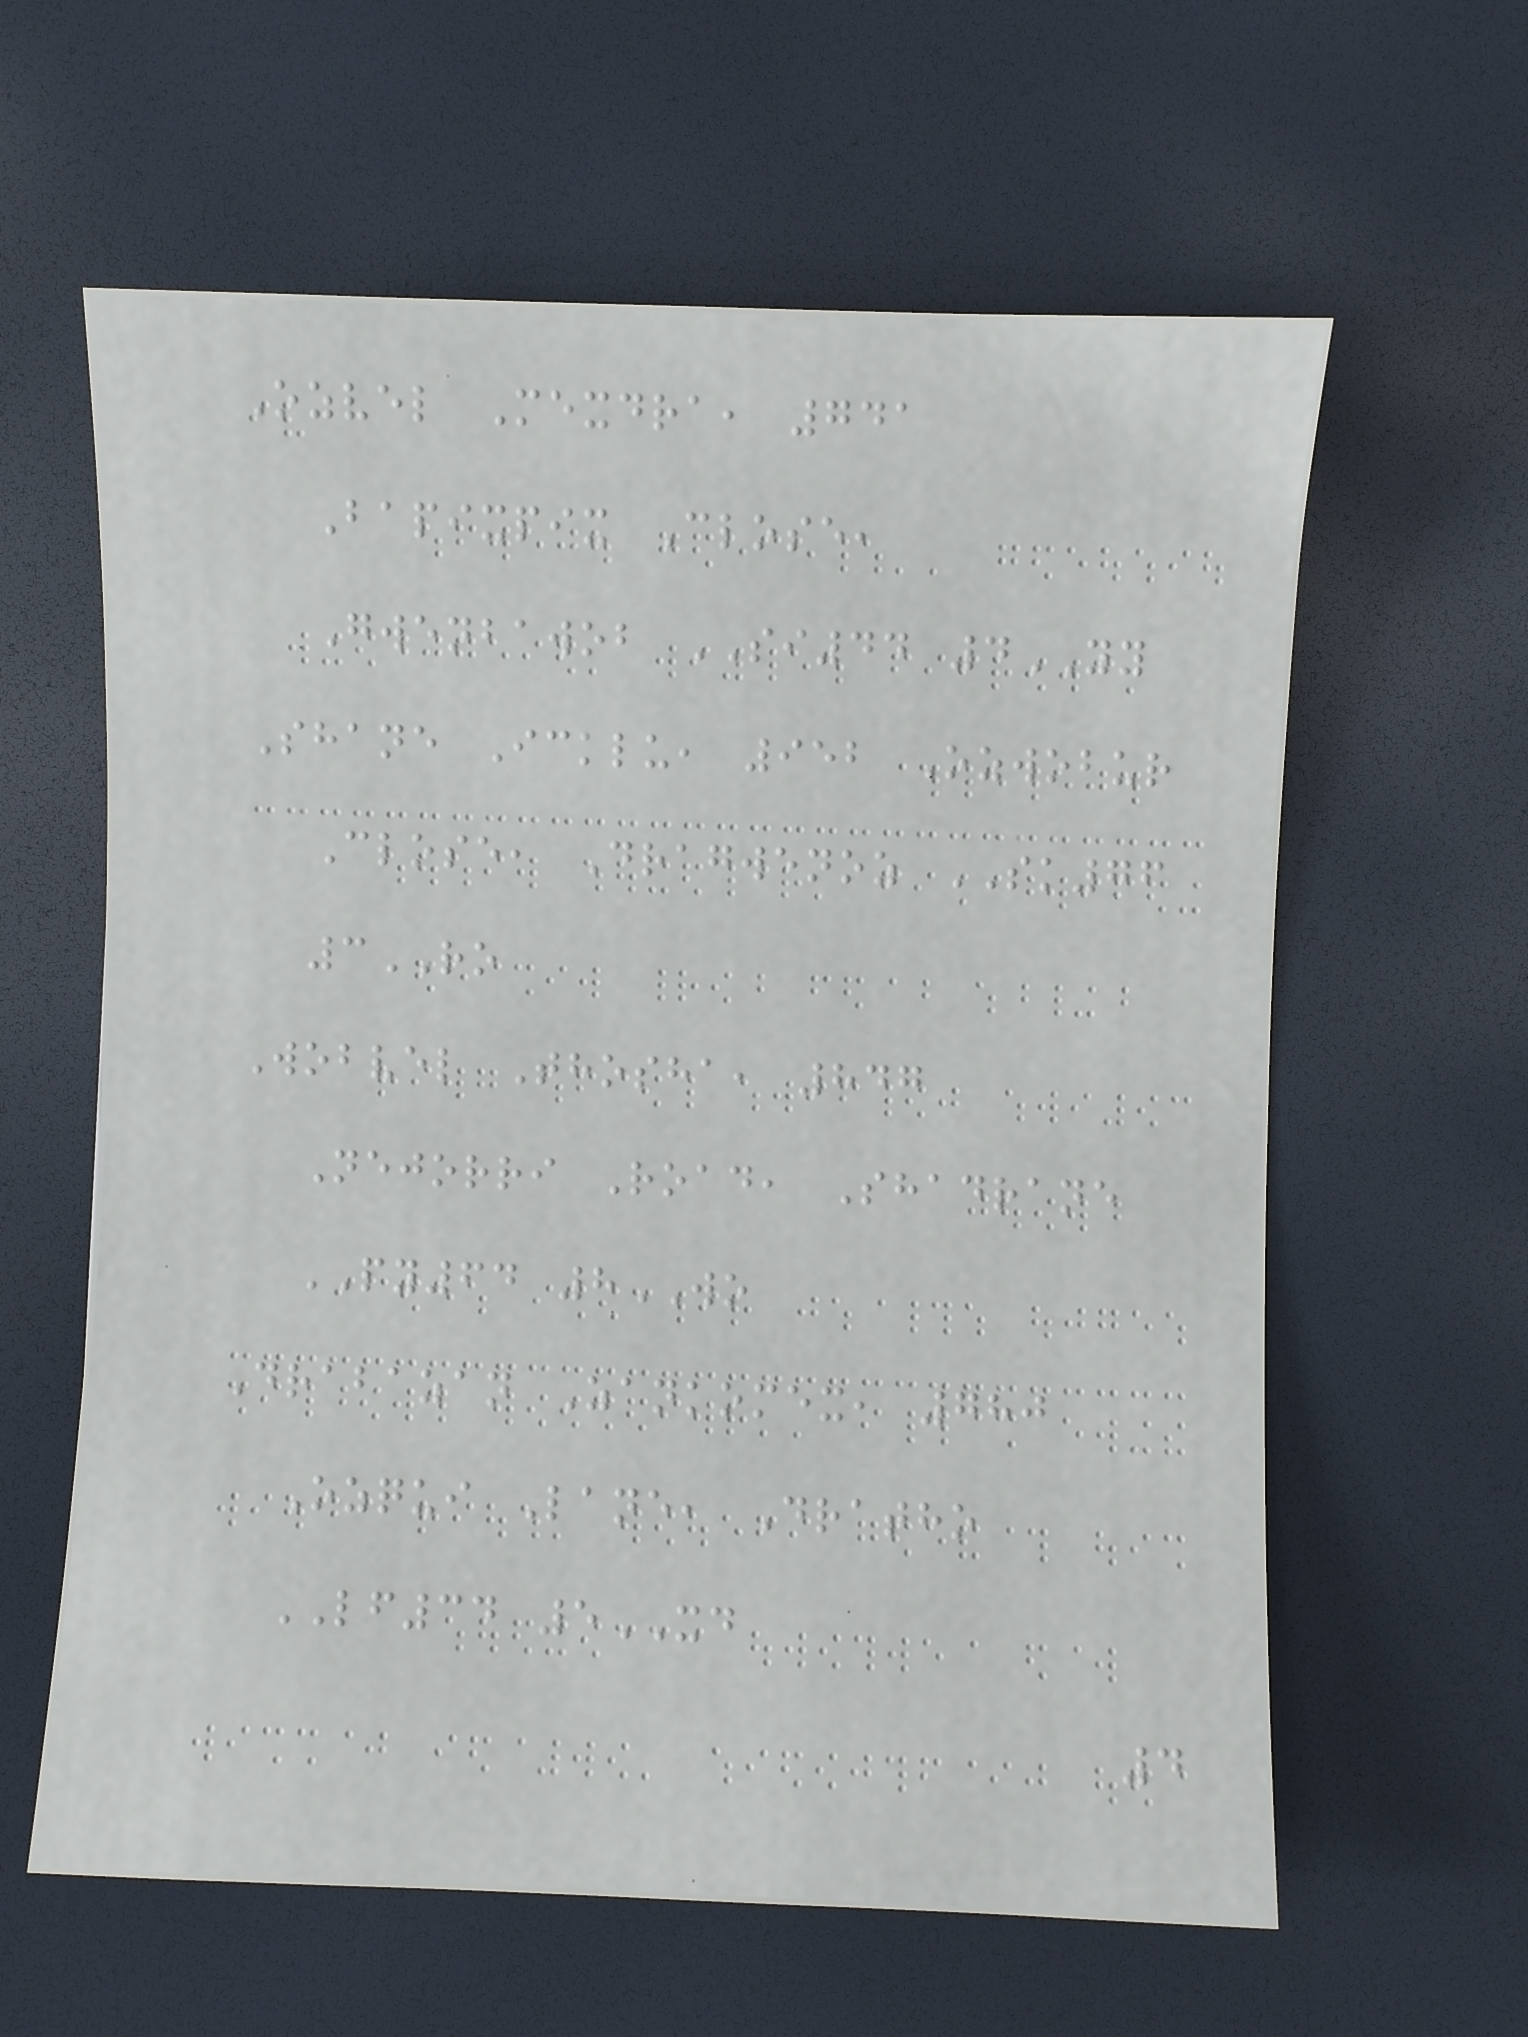Ozvel Mexdra, 741
Bapixpix Close,
Gwenbawob SI44 4YY
Shane Icklu, 952 Ozwobur
Close, Dragwenoz SK76
3RO
Wobvel Thosha, 847
Nejorri Road, Shadrane
PY64 8WO
Drabazan Zankomex, 780
Ozqui Lane, Dratho
LF34 5XD
4
